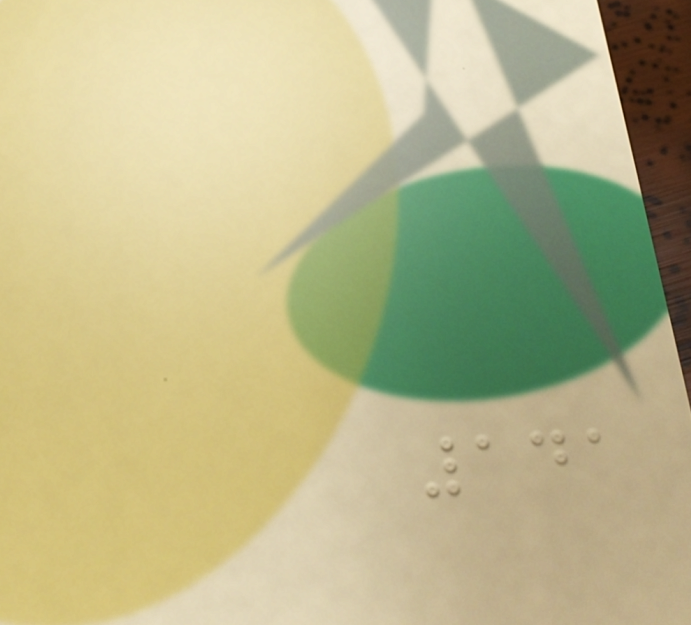141
